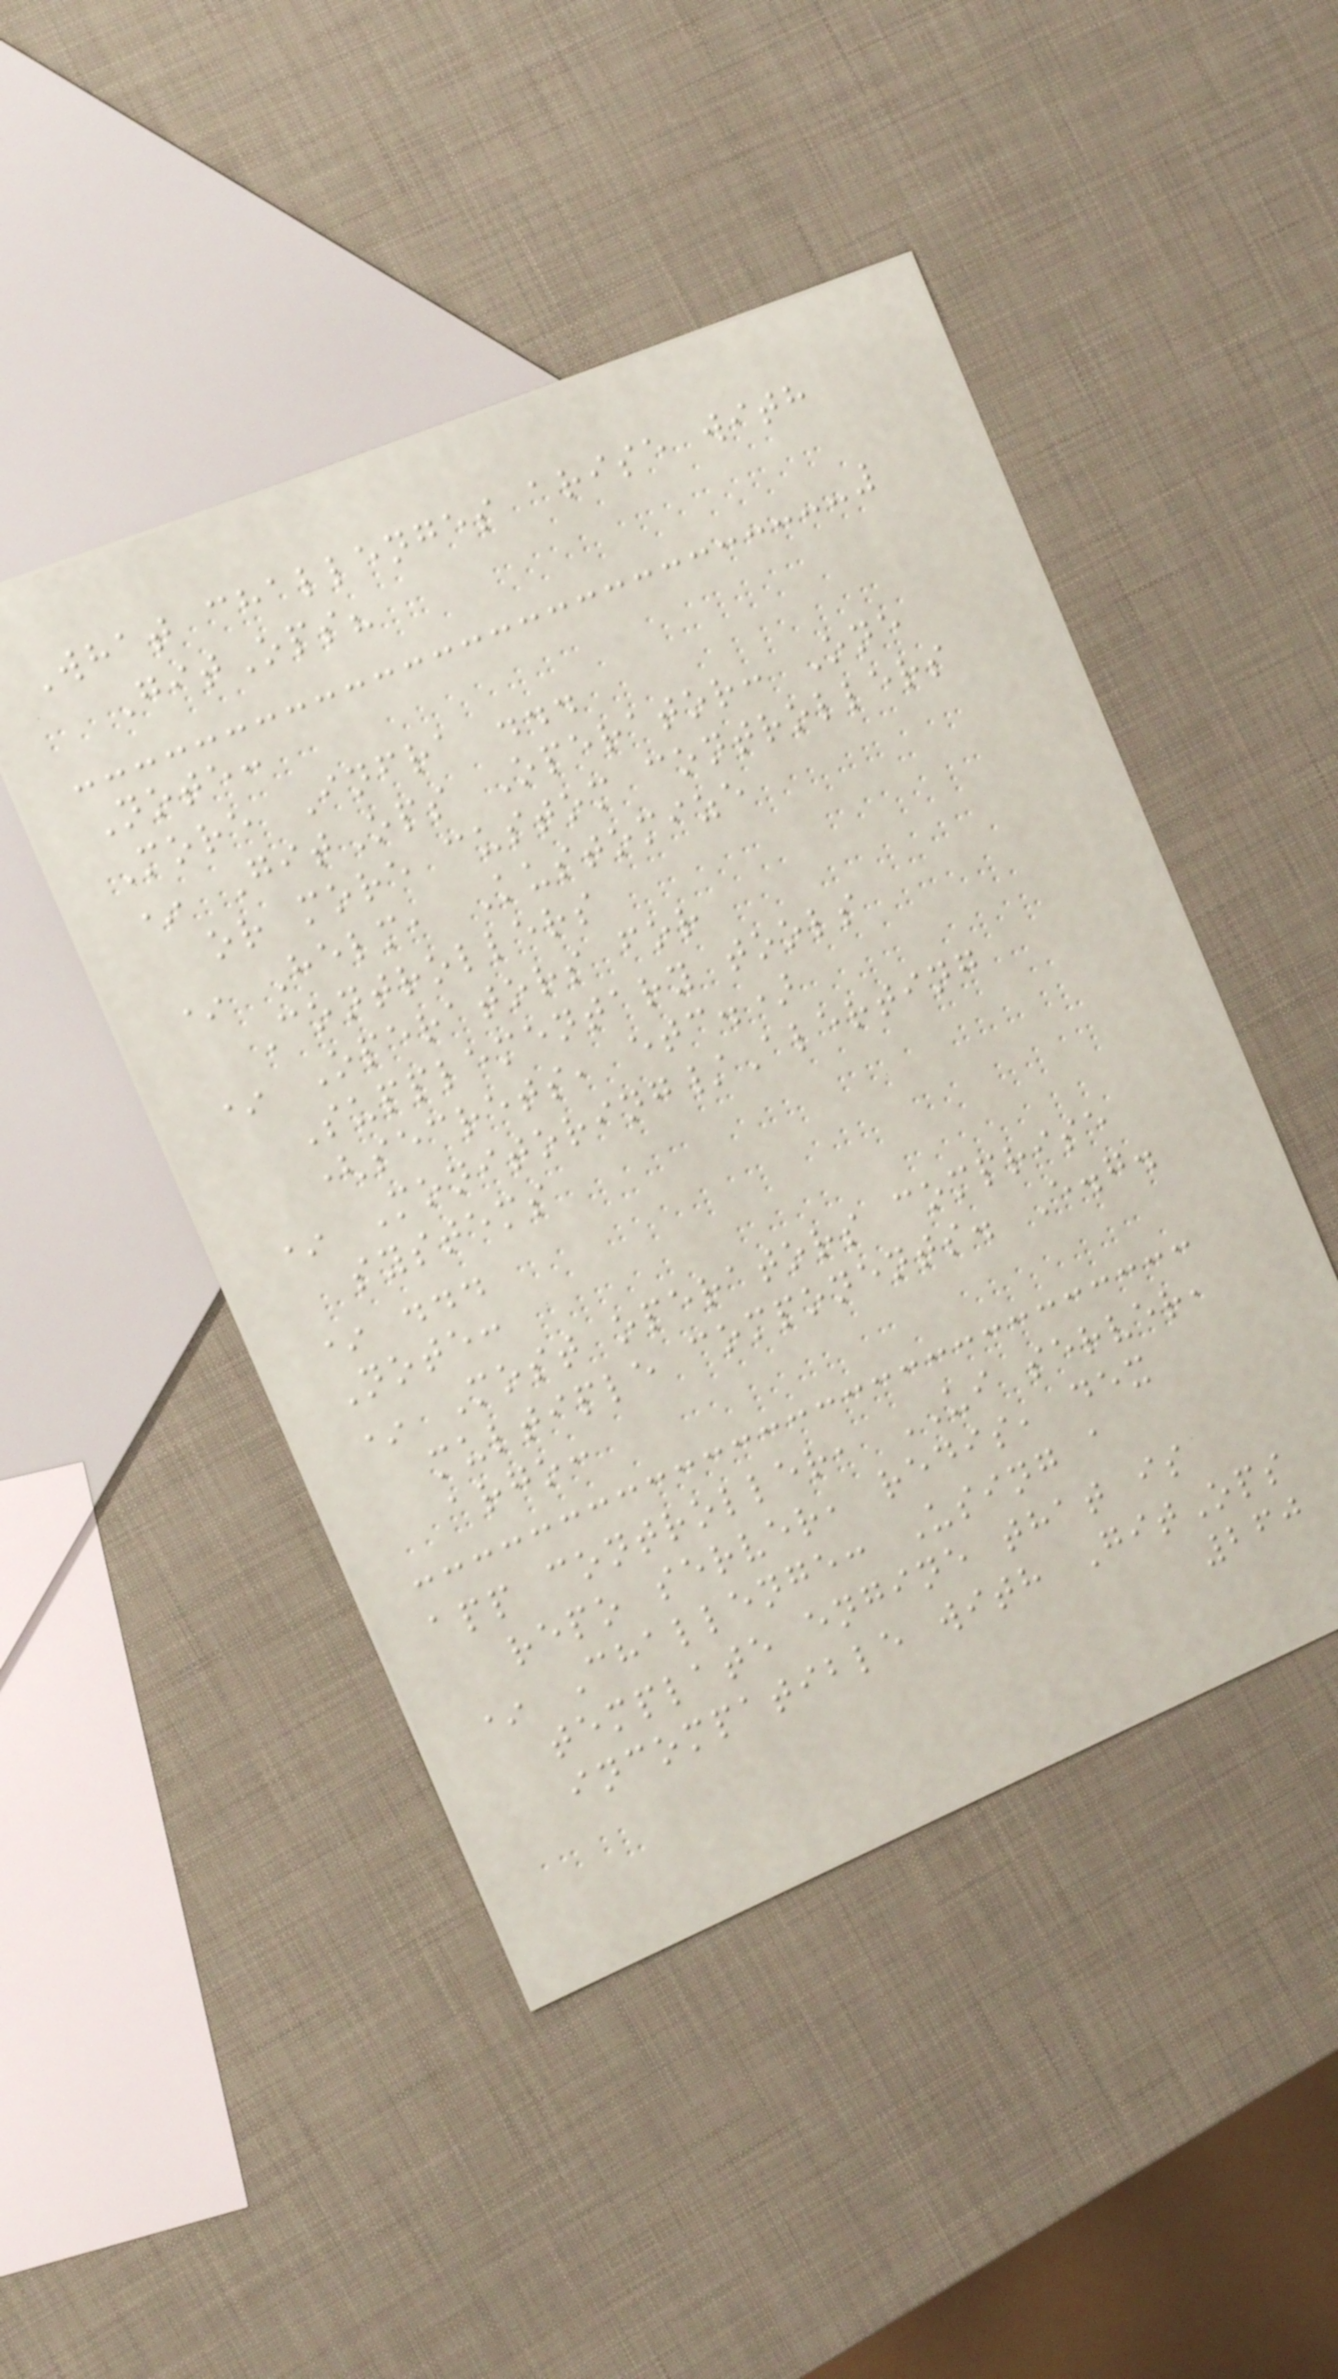What challenges arise with
GitOps?
Note:
More Infra ...
* GitOps Operator: One
or more custom controllers
* Helm, Kustomize
Controllers
* Operators for
Supplementary tools
(secrets, etc.)
* Monitoring/Alerting
systems
* ...
Note:
* Most operators comprise
multiple components. E.g.
argo:
app controller, UI server,
repo server, redis, dex
* Challenge: Using a
template engine that is
incompatible with GitOps
260
